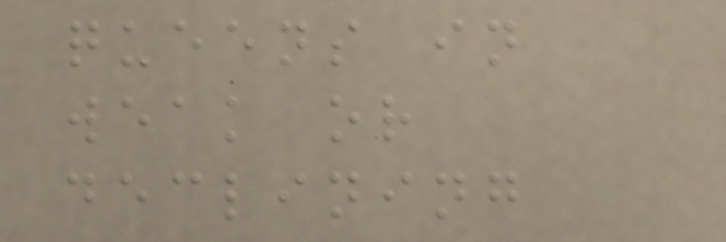queens in
weak or
declining
